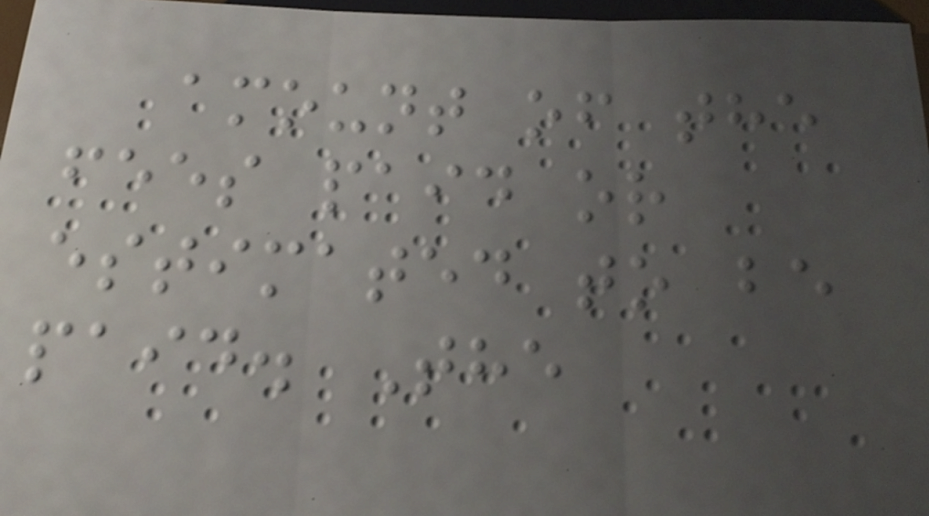amount of the
fees paid or
estimated to be
paid. The
